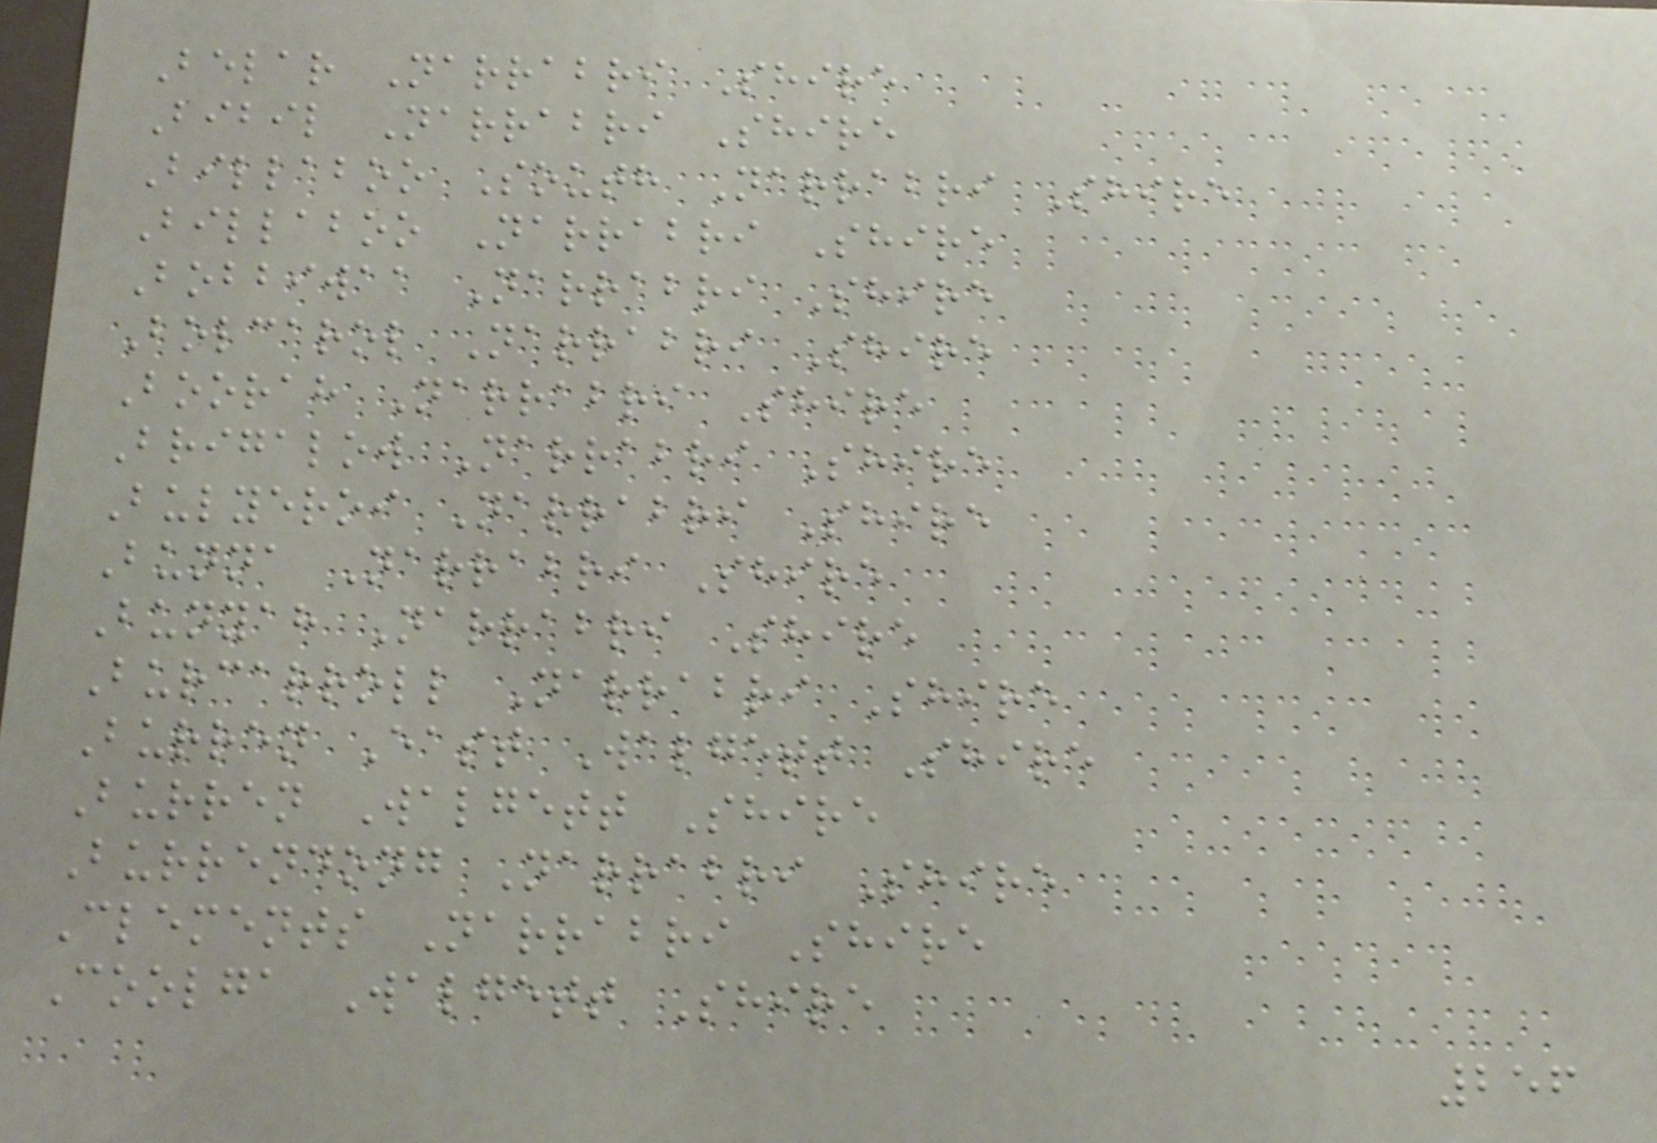Belar Narrabri Shire
Bibil Narrabri Shire
Billaboo South Narrabri Shire
Billaboo Narrabri Shire
Bobbiwaa Narrabri Shire
Bolcarol Narrabri Shire
Boorah Narrabri Shire
Brigalow Narrabri Shire
Bulyeroi Narrabri Shire
Bunna Narrabri Shire
Bunyah Narrabri Shire
Burcarroll Narrabri Shire
Burren East Walgett Shire
Burren Walgett Shire
Burrendong Narrabri Shire
Clements Narrabri Shire
Coolga Walgett Shire
256
